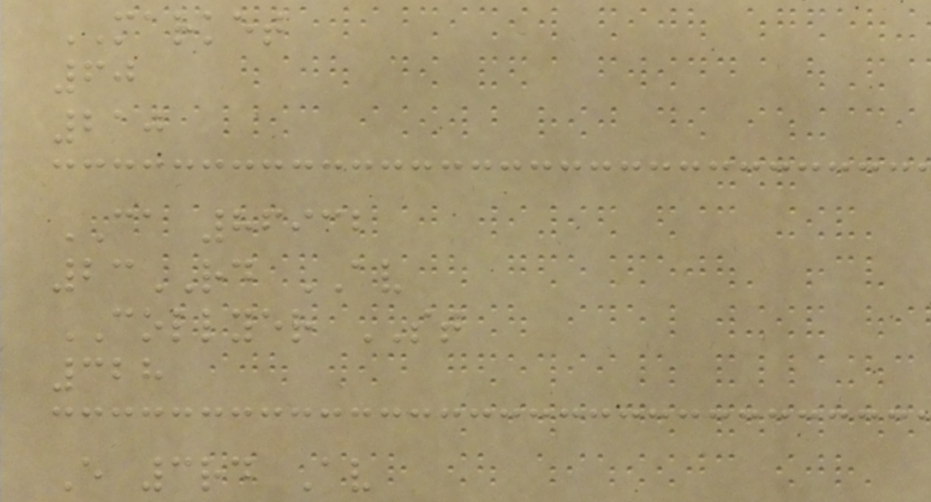MARKET
60
210
CA 86932
23RD AV
COLLYER ST
328
E 3rd Av
